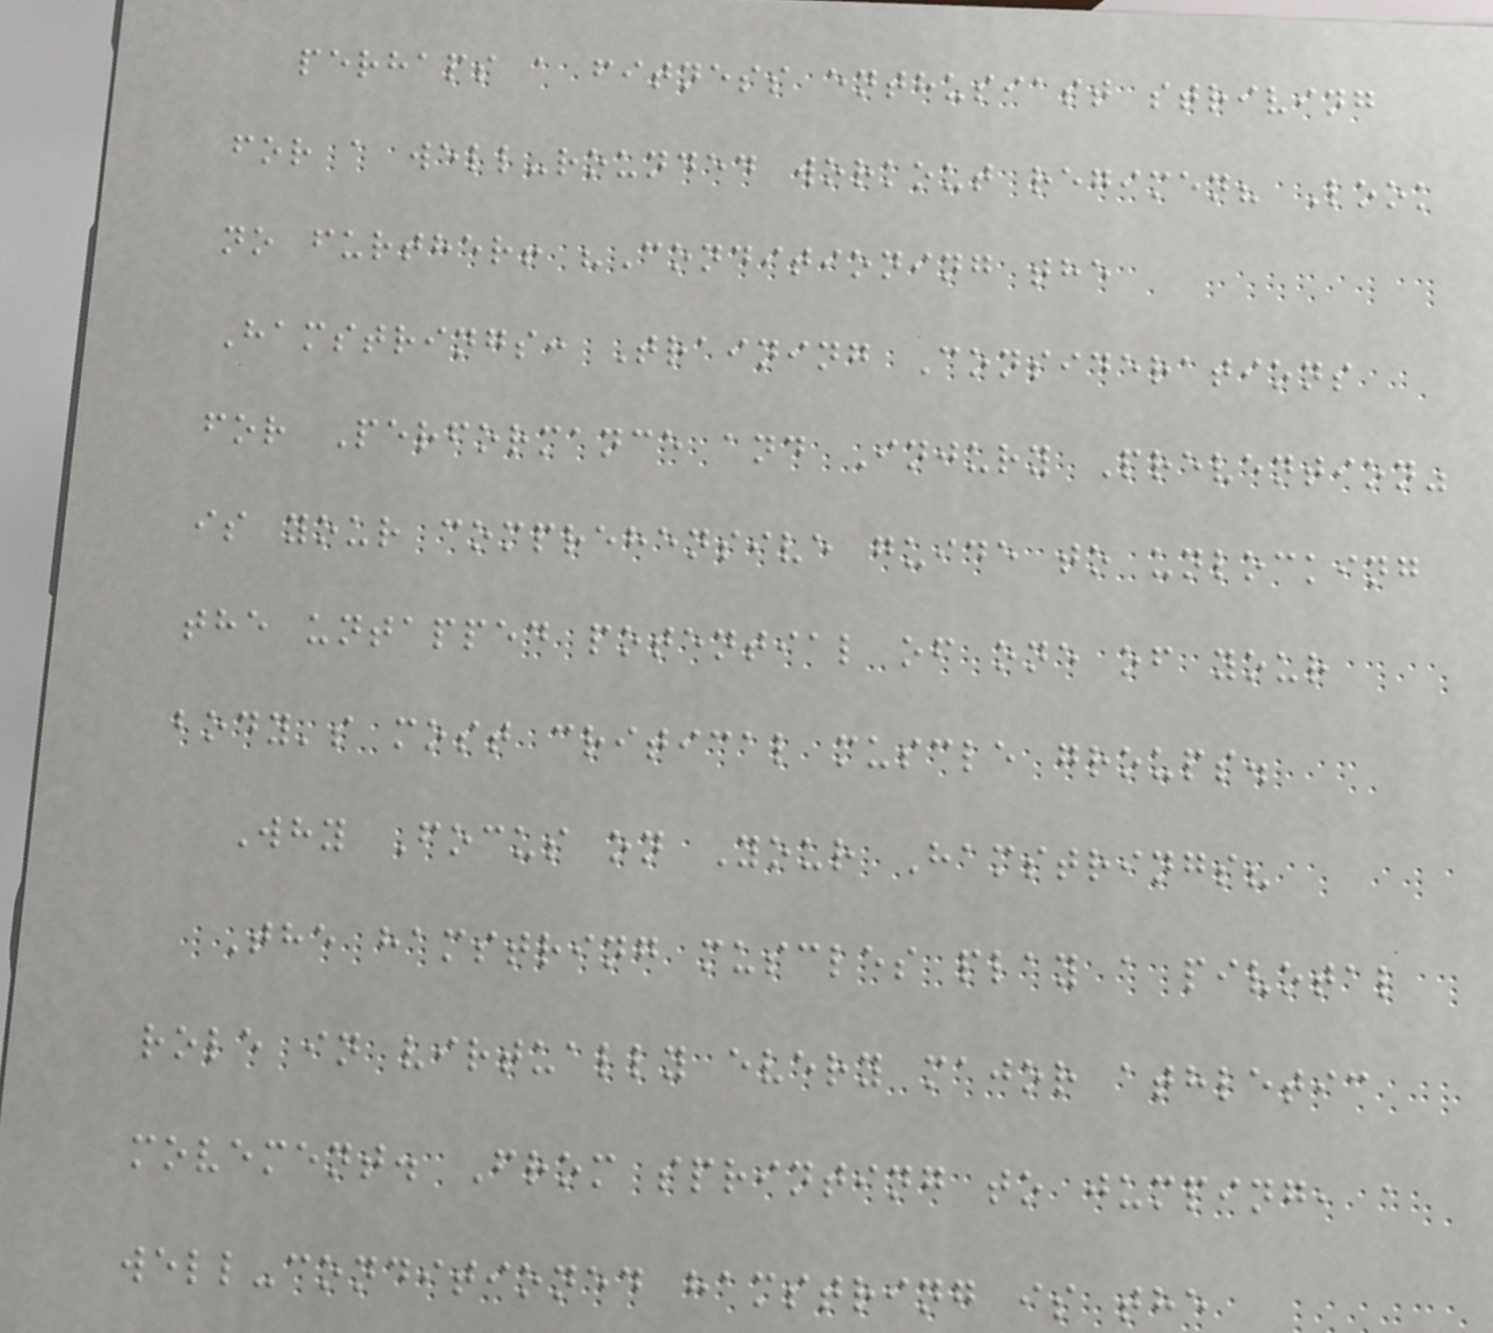perhaps a fitness enthusiast striving
for a well-rounded workout regimen? Look
no further! "Conditioning the
Hamstrings: Training Considerations
for Performance and Injury Prevention"
is your comprehensive guide to unlocking
the untapped potential of one of your
body's most critical muscle groups.
Why Focus on Your Hamstrings?
The hamstring muscles play a pivotal
role in virtually every major athletic
movement. From sprinting to jumping, a
well-conditioned hamstring is the
